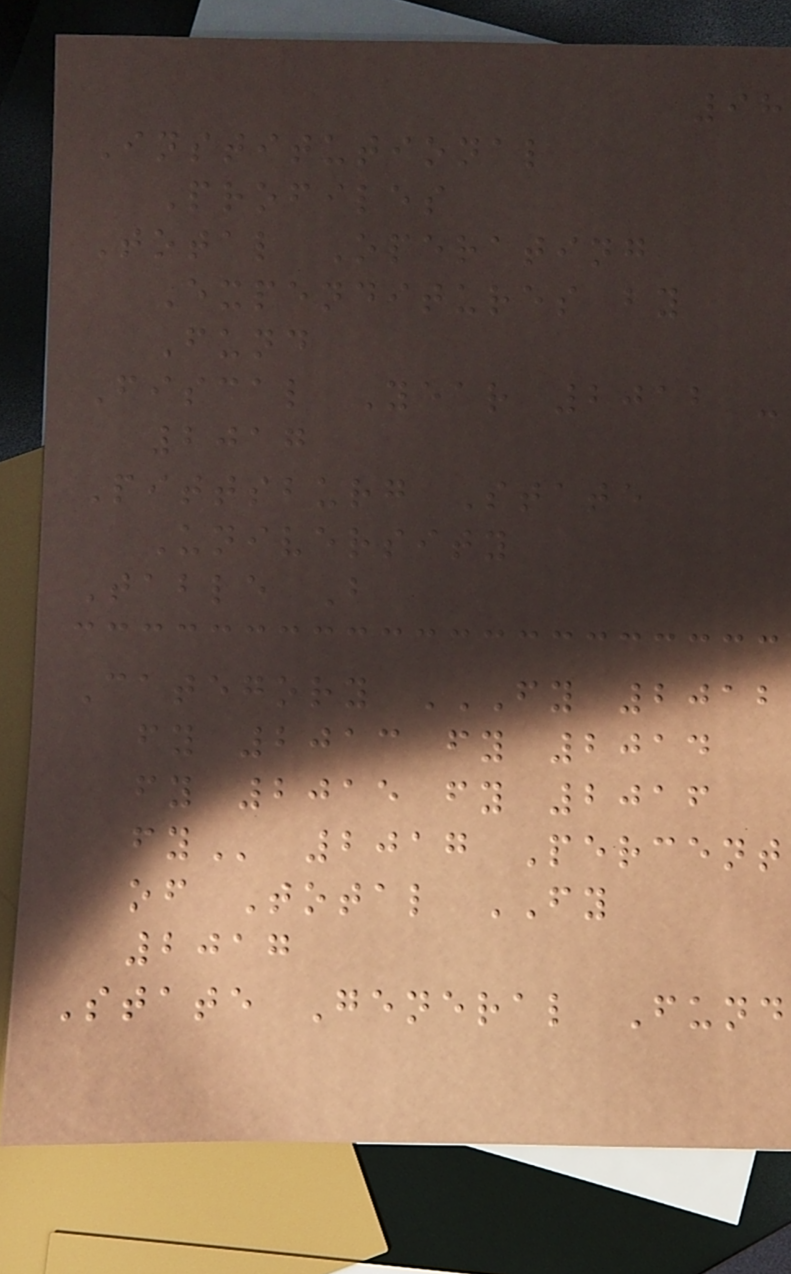98
Institutional
Profiles
Total Operating
Expenditures by
Fund
Fiscal Year 2012 -
2017
Pittsburg State
University
Table B
Category FY 2012
FY 2013 FY 2014
FY 2015 FY 2016
FY 2017 Percent
of Total FY
2017
State General Fund
